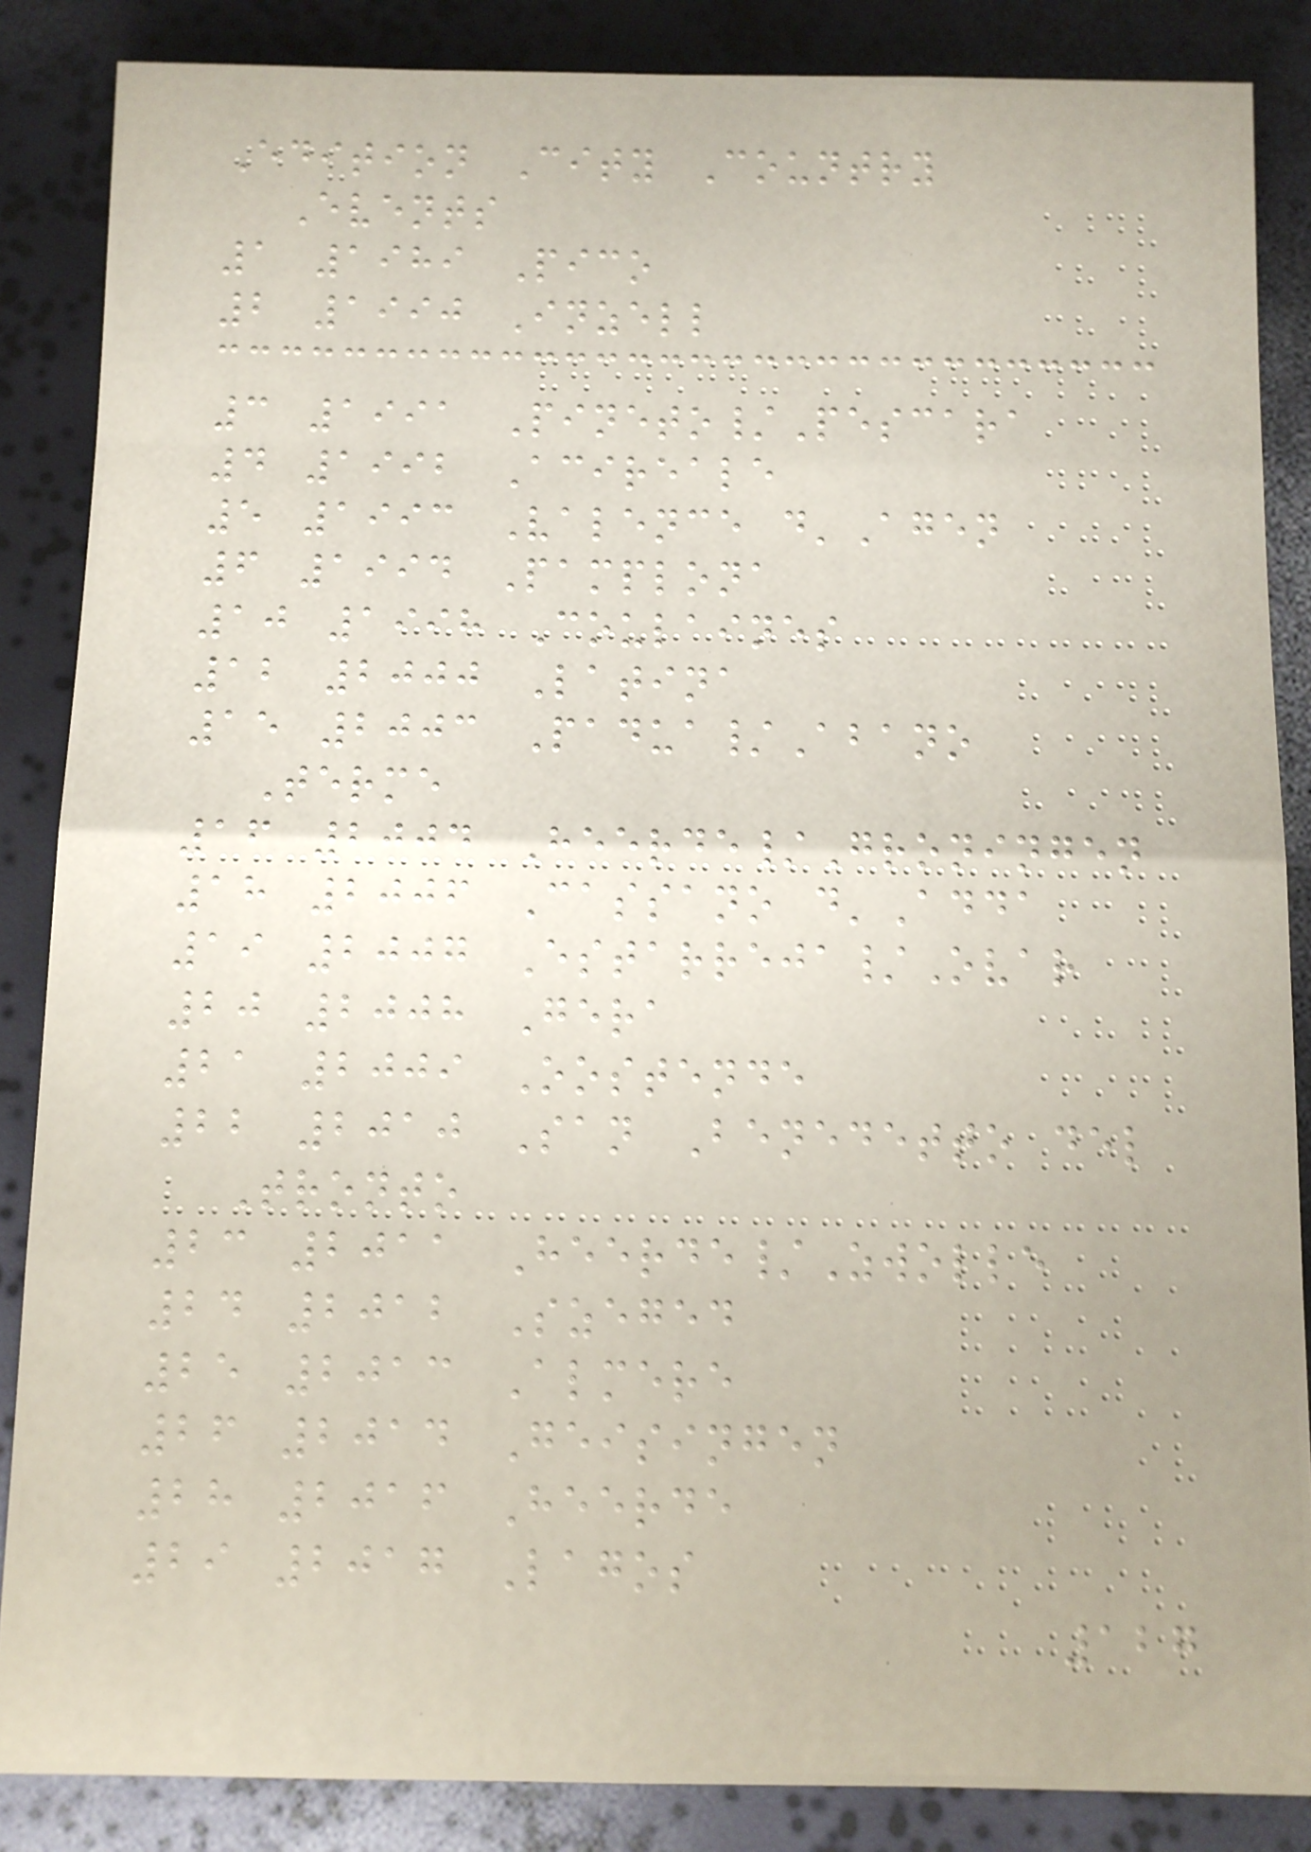Edition City Country
Events
1 1989 Pico
2 1990 Inzell
3 1991 Pineto/Pescara
4 1992 Acireale
5 1993 Valence d'Agen
6 1994 Pamplona
10 1998 Coulaines
12 2000 Latina
15 2003 Padua/Abano
Terme
16 2004 Heerde/Groningen
18 2006 Cassano d'Adda
19 2007 Estarreja/Ovar
20 2008 Gera
21 2009 Oostende
22 2010 San Benedetto del
Tronto
23 2011 Heerde/Zwolle
24 2012 Szeged
25 2013 Almere
26 2014 Geisingen
28 2016 Heerde
29 2017 Lagos
127
